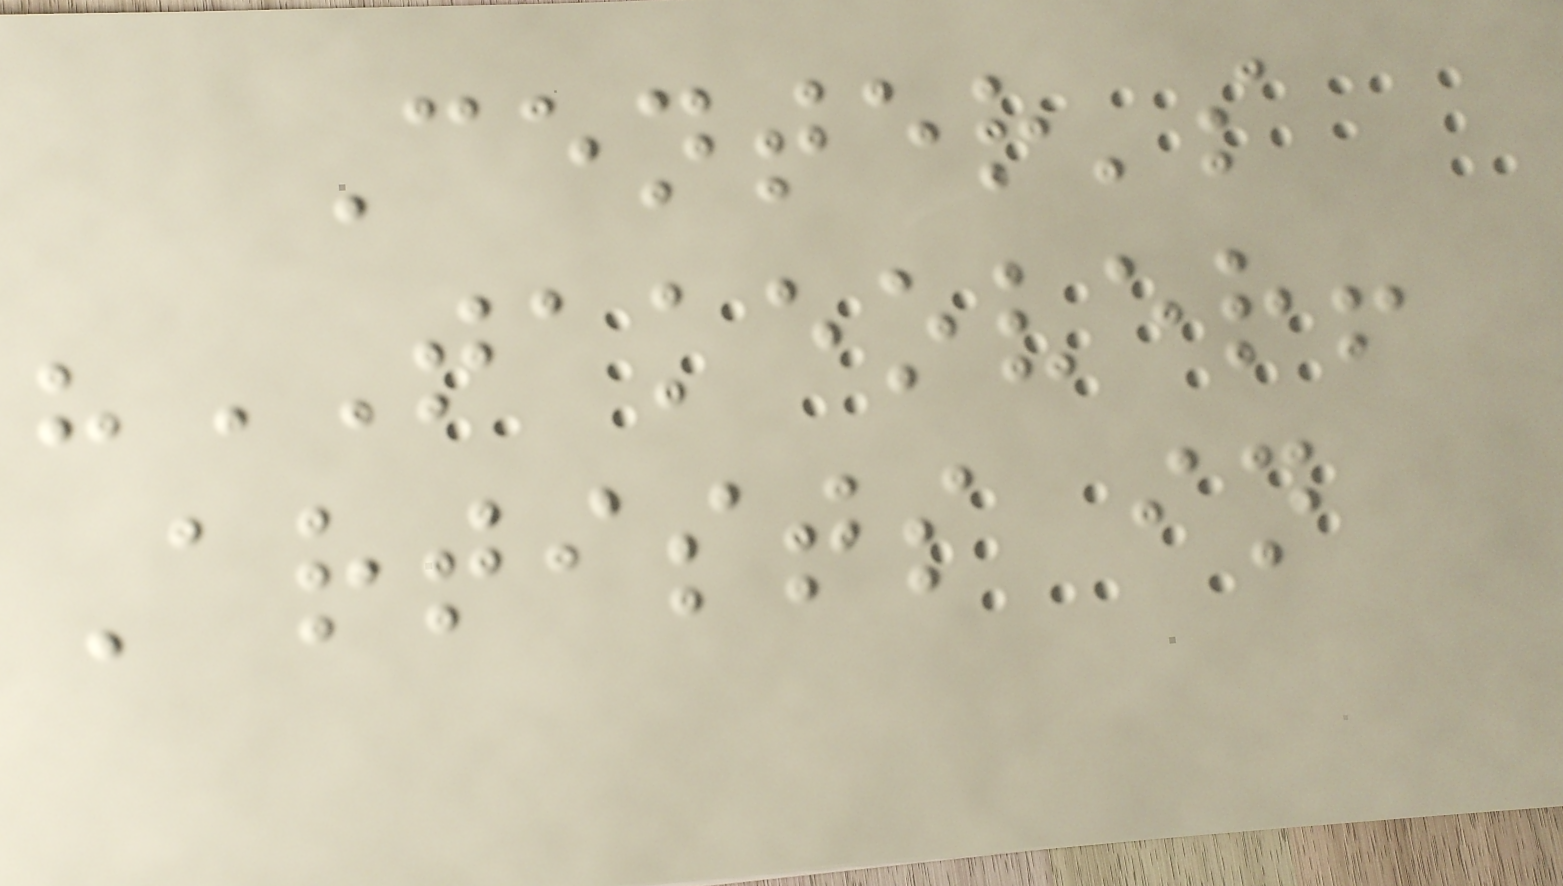Center's
"TAKEOVER!
Artists in
